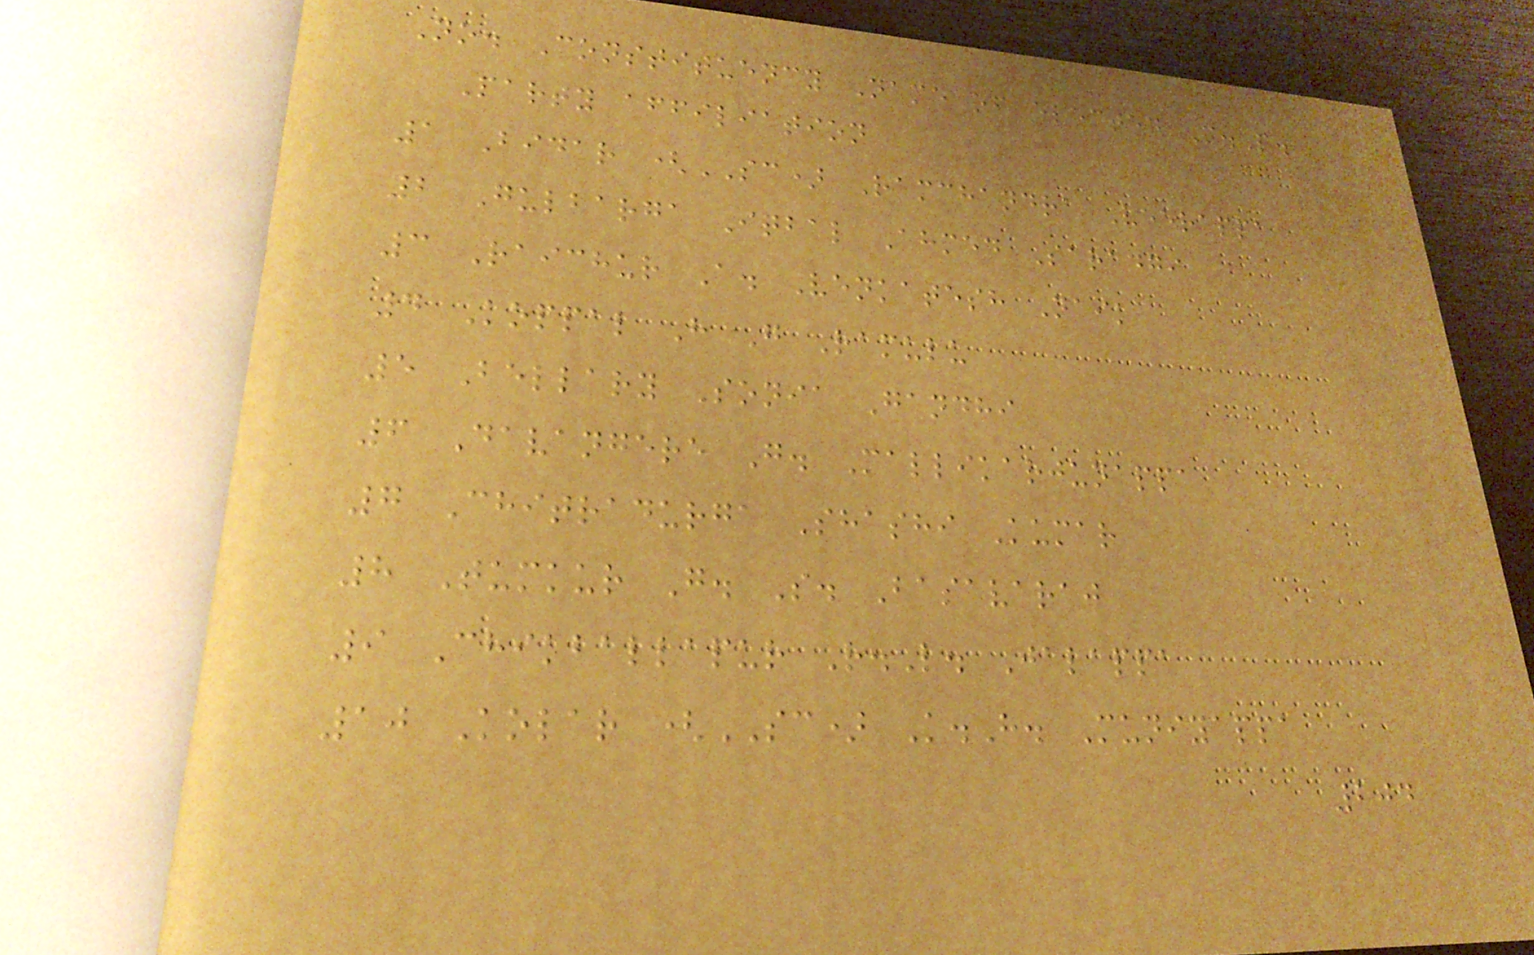No. Constituency Name of elected M.P.
Party affiliation
1 Bidar (SC) Ramchandra Veerappa
2 Gulbarga Iqbal Ahmed Saradgi
3 Raichur A. Venkatesh Naik
4 Koppal H G Ramulu
5 Bellary Sonia Gandhi
6 Davangere G. Mallikarjunappa
7 Chitradurga Shashi Kumar
8 Tumkur G. S. Basavaraj
9 Chikballapur R.L. Jalappa
10 Kolar (SC) K.H. Muniyappa
204
